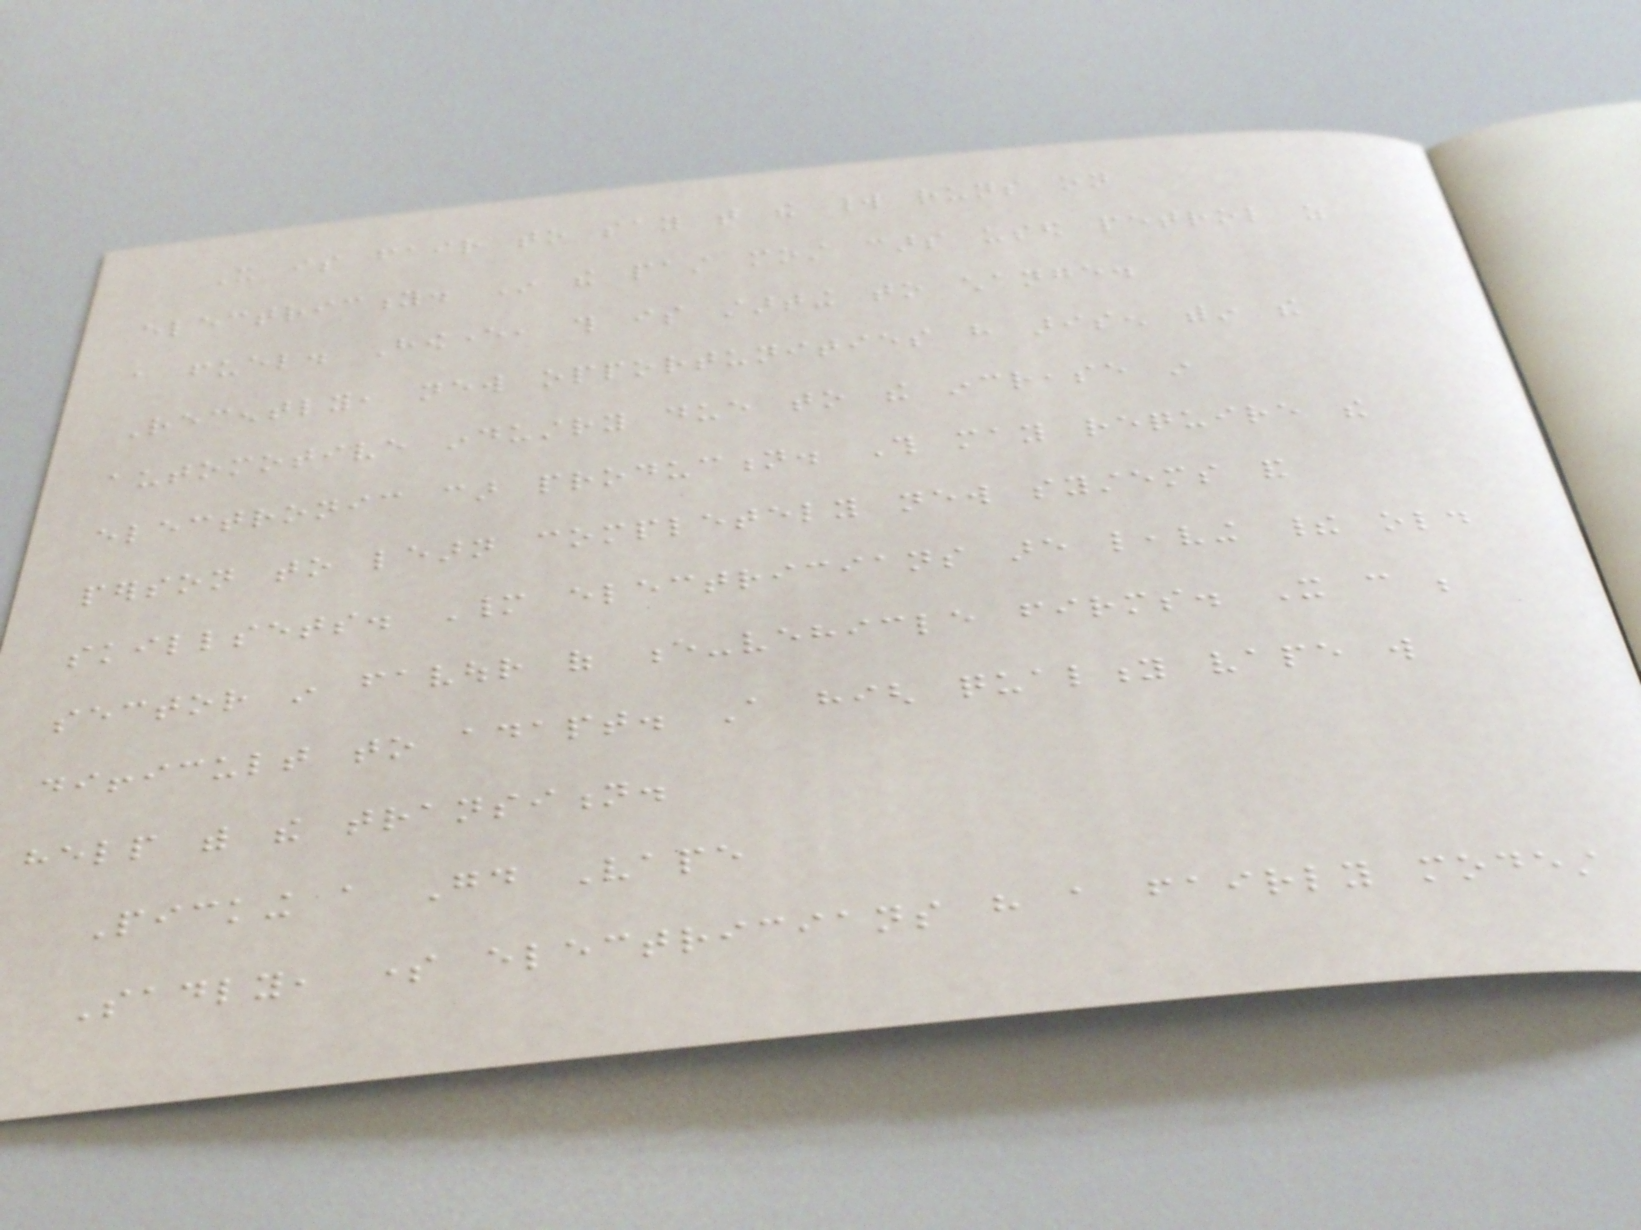It is fair to say that the world runs on
electricity. In the past most cars used petrol as
a fuel. However, this is starting to change.
Recently, new opportunities have arisen within the
automotive industry due to the increase in
electronic car production. This may require the
person to learn completely new systems and
skillsets. Many electricians are leaving their old
sector in favour of e-vehicle firms. It can be
difficult to adapt. A high quality vape will
help with the transition.
Picking a Good Vape
Sadly, some electricians have a fairly modest
